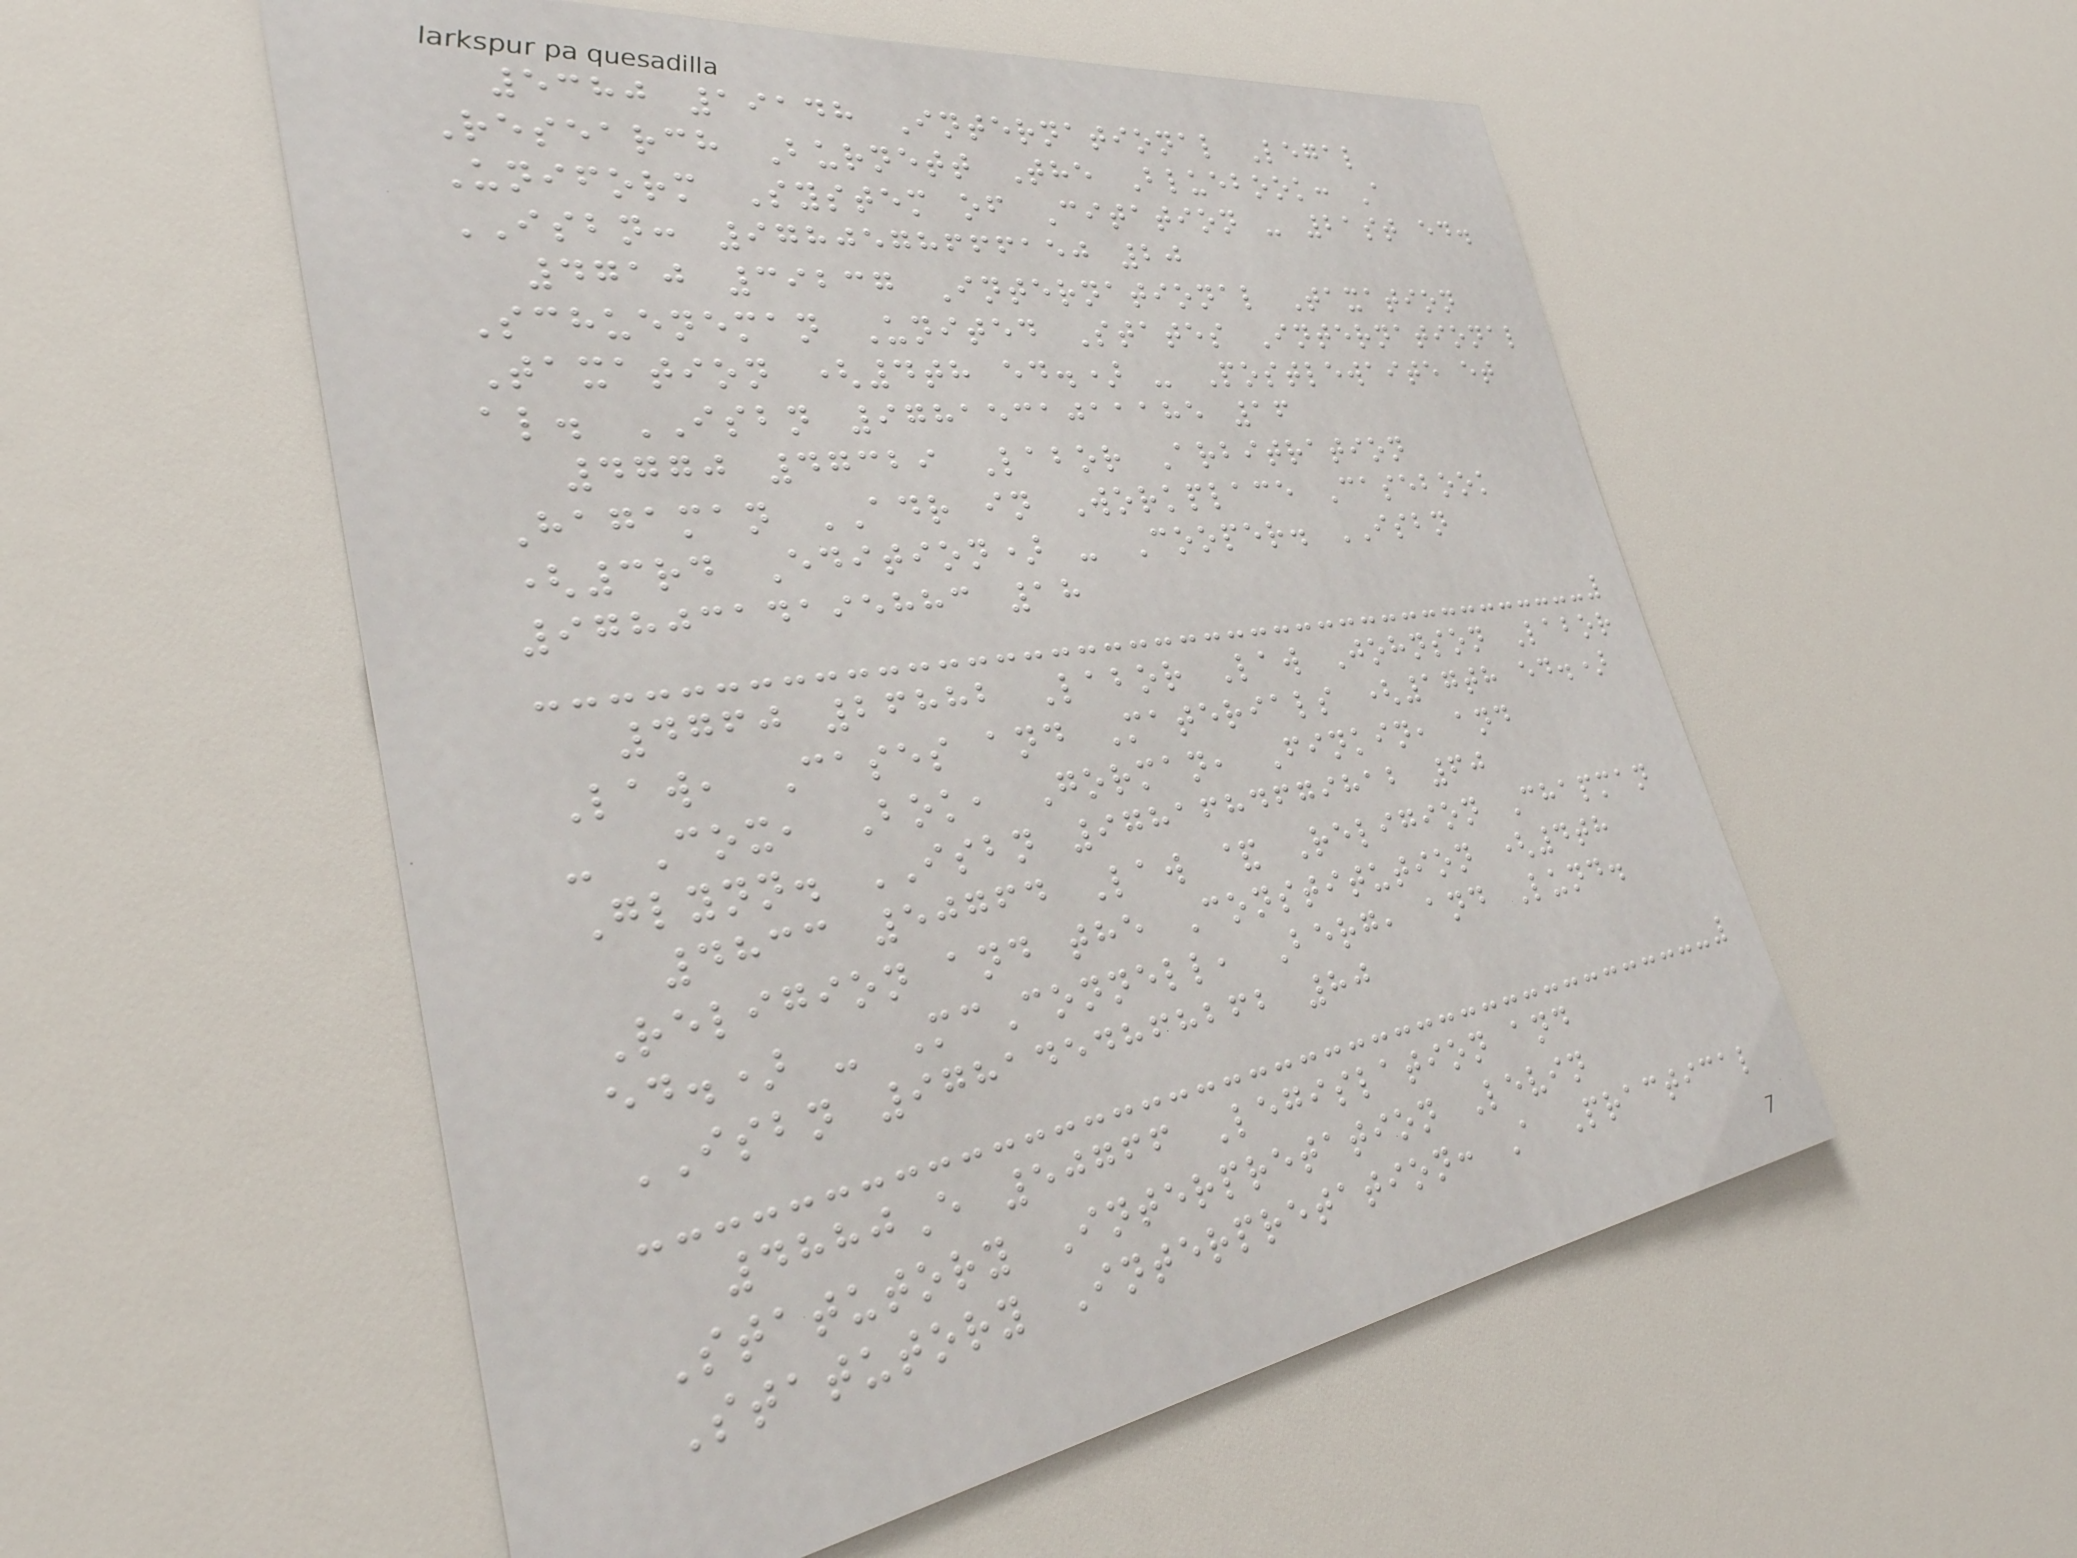5380 19148 International Legal
Research Burnett The Bluebook: A
Uniform System of Citation - 21st ed.
ISBN: 9780578666150 20
4710 39237 International Taxation
Schueneman United States International
Taxation (4th ed.) - Postlewaite et
al. ISBN 9781531011185 16
4770 47329 Labor Arbitration
Hagaman ADR in Workplace Casebook
(3rd Edition) - Cooper. ISBN
9780314195883 18
4760 26882 Labor Law Johnson Labor
Law, Cases and Materials (17th ed.)
- Cox, Bok, Gorman, Finkin, and
Glynn. ISBN 9781684679812 60
4833 50764 Law & Religion Chapman
Religion and the Constitution (4th
ed.) - McConnell, Berg, and Lund.
ISBN 9781454868262 80
4880E 50766 Legislation and
Statutory Interpretation Levin
Statutory Interpretation: A Practical
